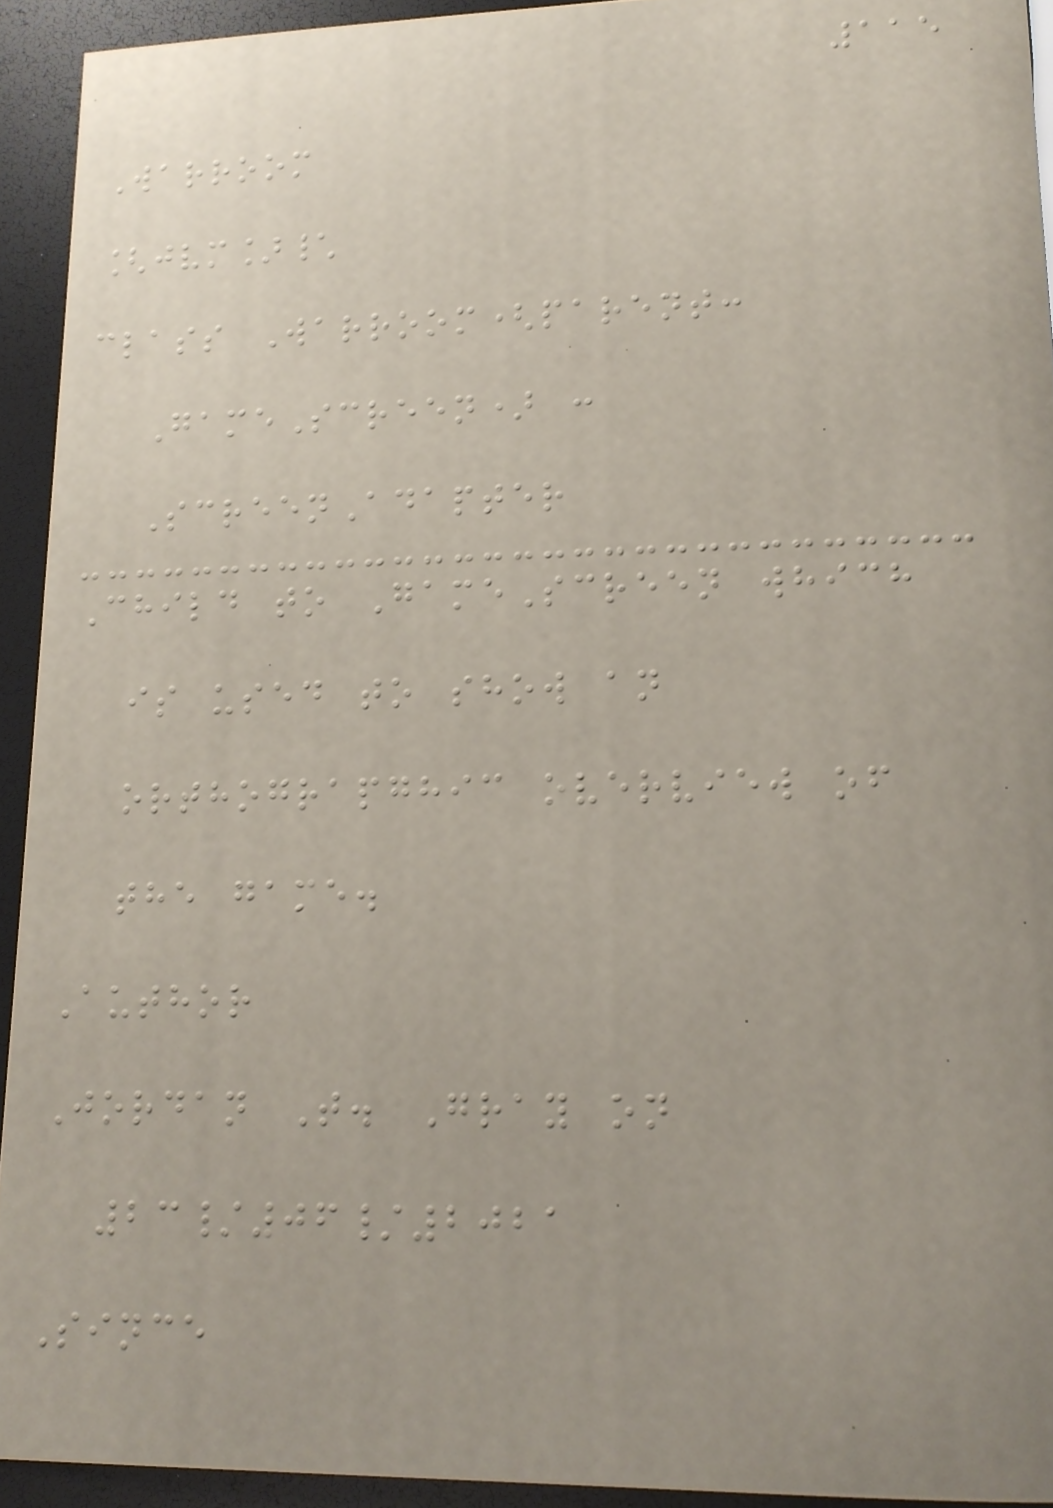115
Warroom
[jvm]\
class Warroom(parent:
GameScreen) :
ScreenAdapter
Child to GameScreen which
is used to show an
orthograpghic overview of
the game.
Author
Jordan T. Gray on
23/06/2021
Since
